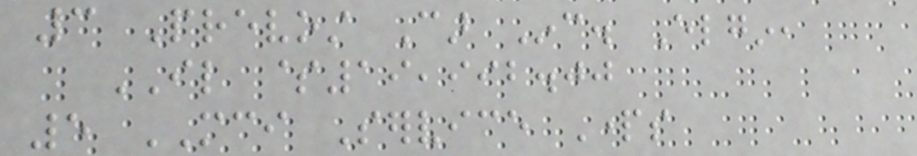3 Prevost Car Inc. Elgin,
IL $19,992.00
5 MCI Service Parts
